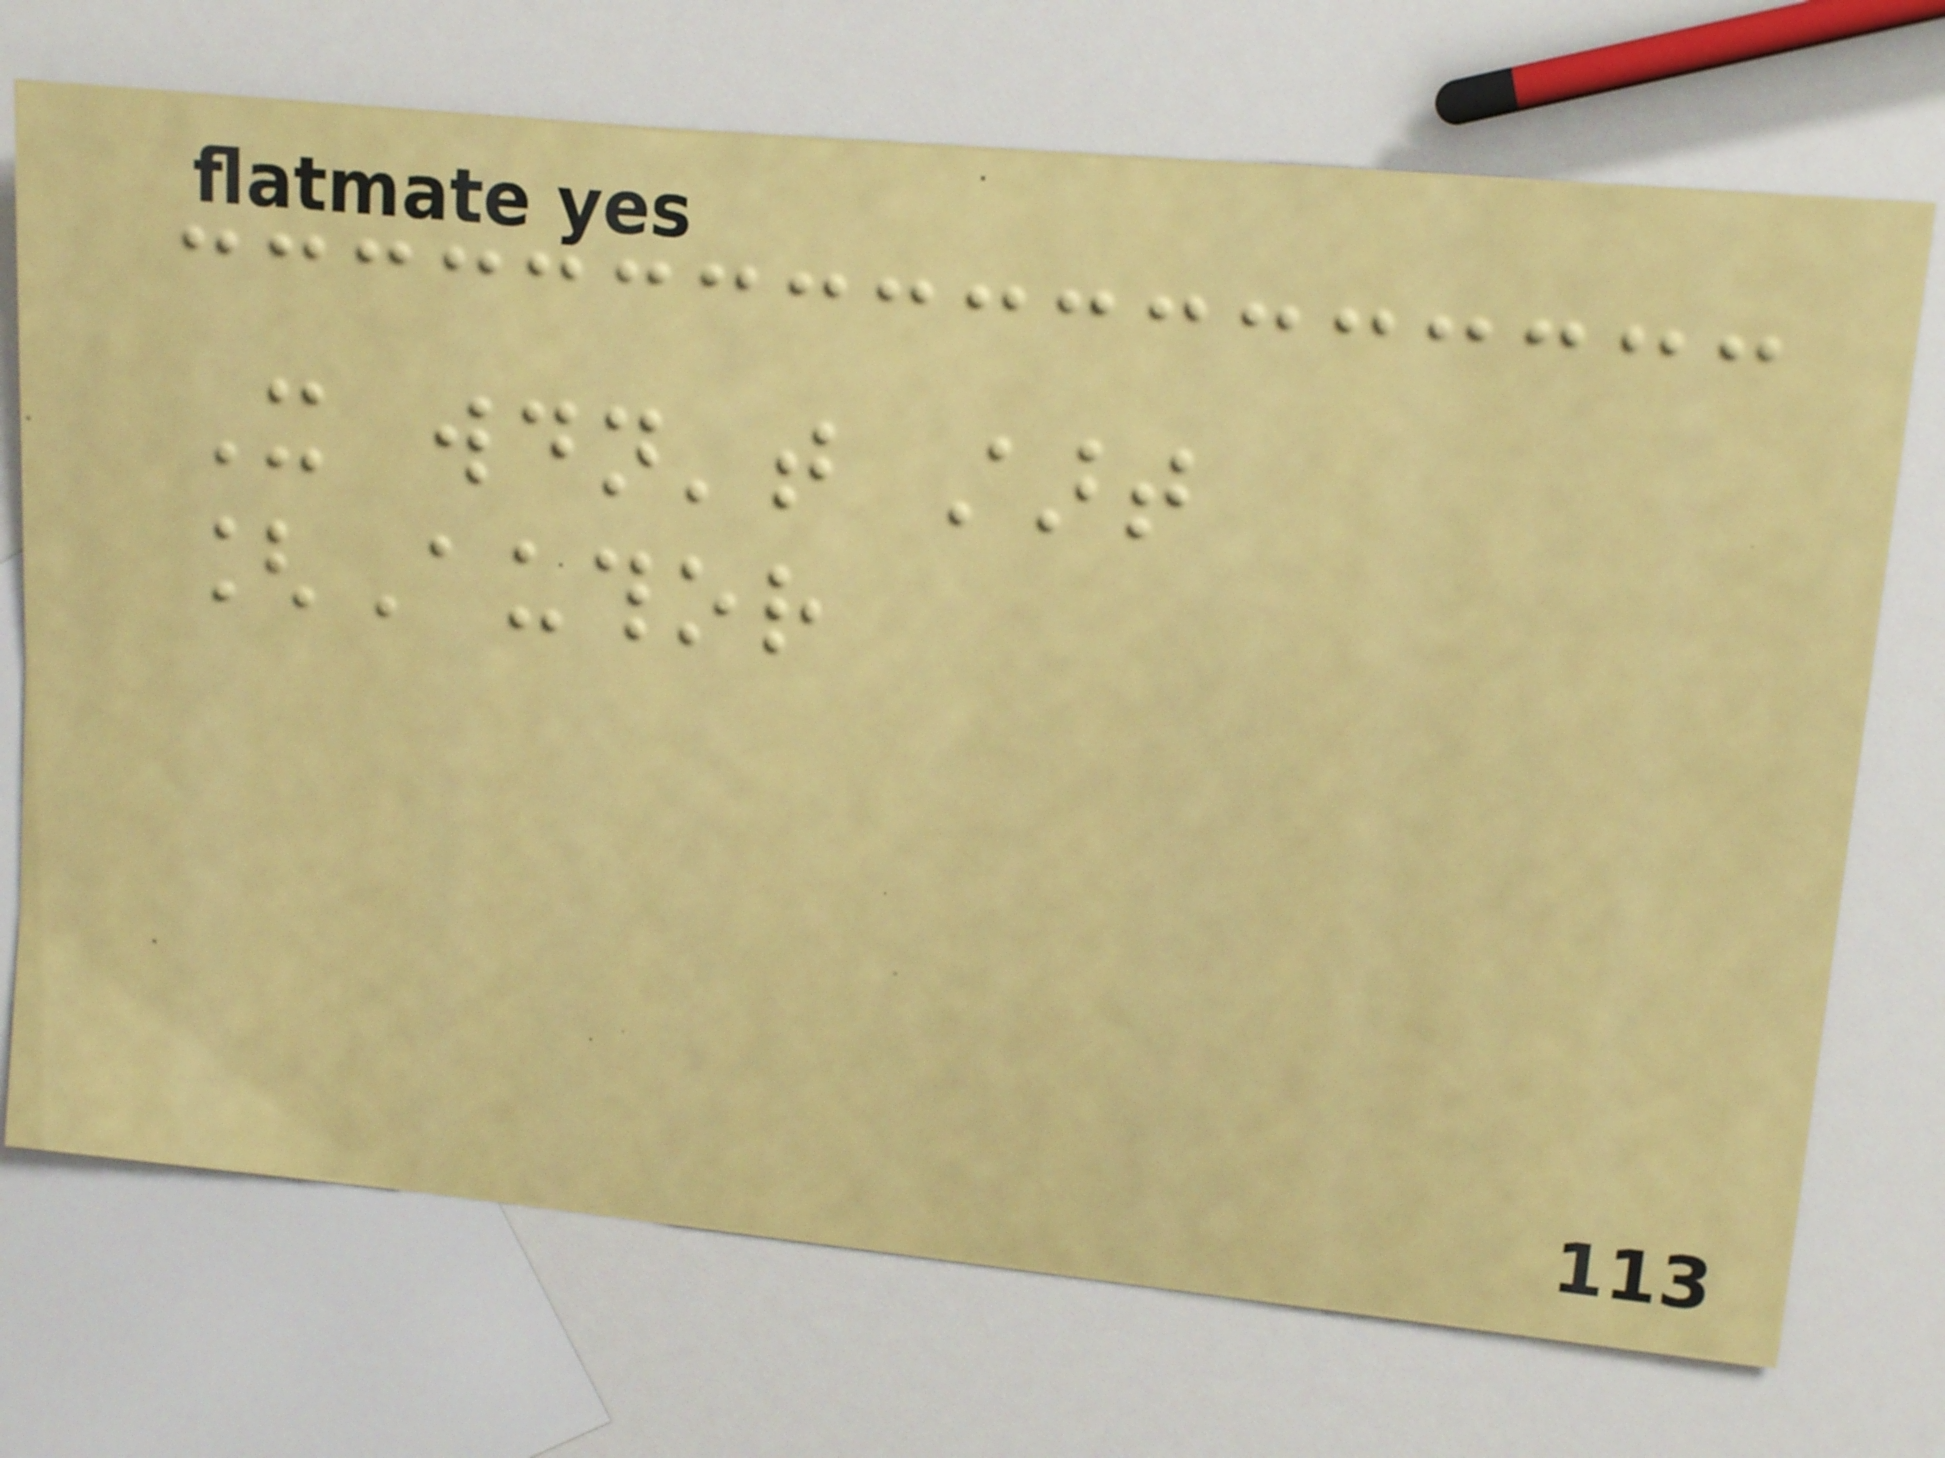It wouldn't start
[Author
